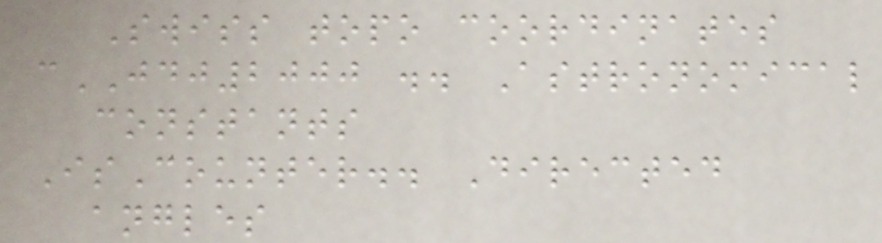Swiss topo coordinates
cJDJ2000 .. Astronomical
constants
IsCounter.. Directed
angles
